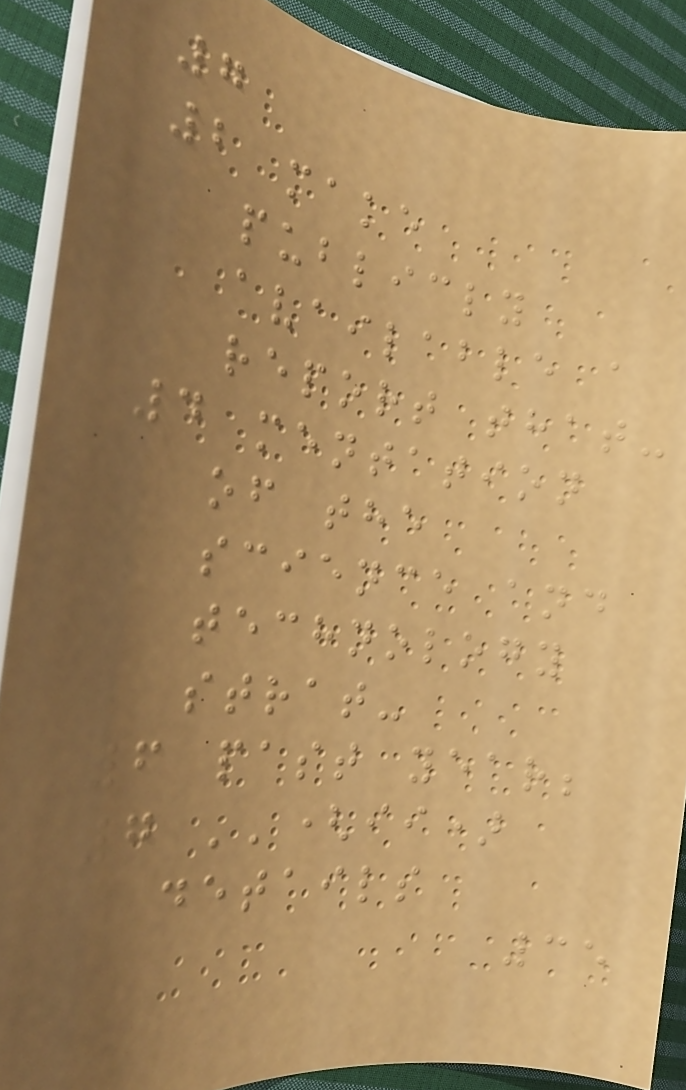7
2 make
publicly
available a
report that-
4 mentation
of the
science and
technology
strat-
6 past year;
7 ''(ii)
details
35
